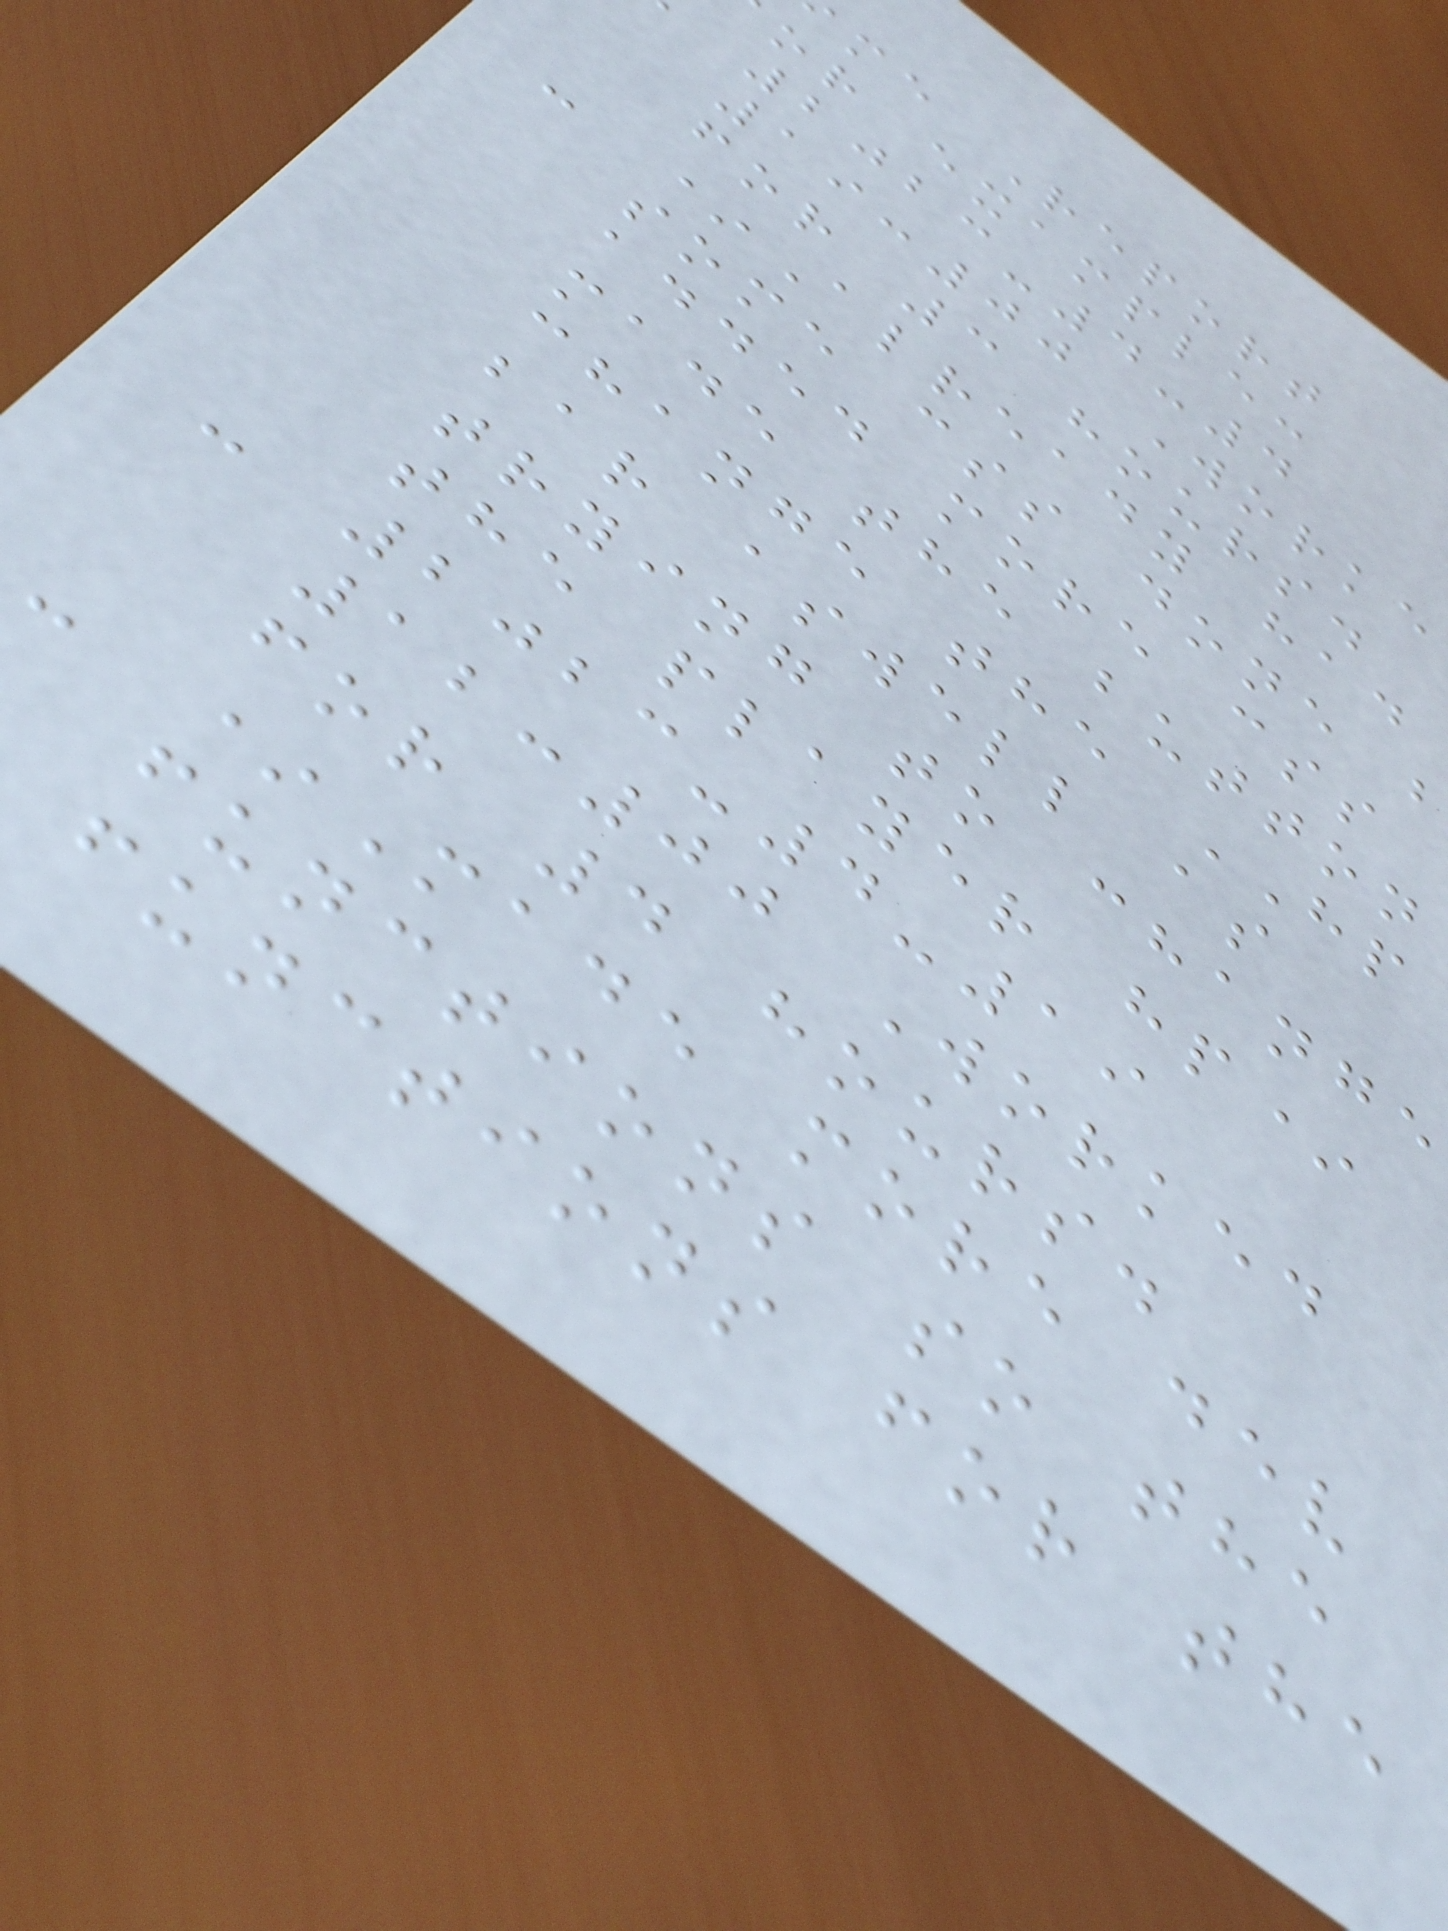me Report
or example:
2023-4-4
19:00 Worke
for 3 hours.
- *Already had
some css done b
added more css
made the button
change the HP
bar aswell as
trying to change
the player hp*
- 2023-4-19
12:00 Worked
for 4 hours.
- *Made more dev
functions so the
functions for the
